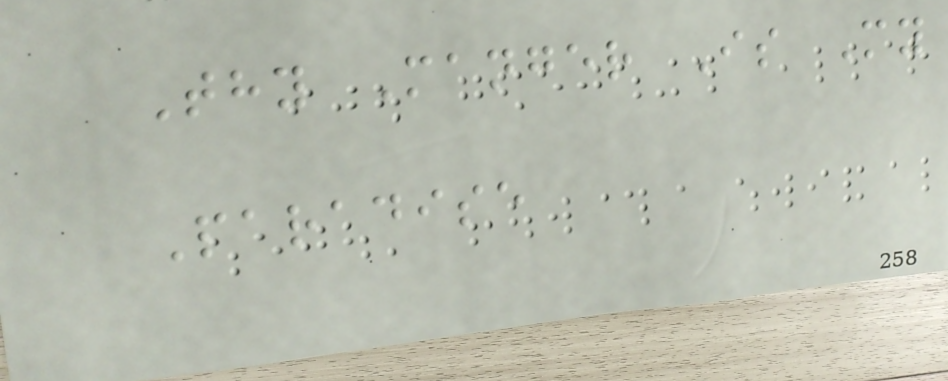Thy Manger Is My
Paradise
